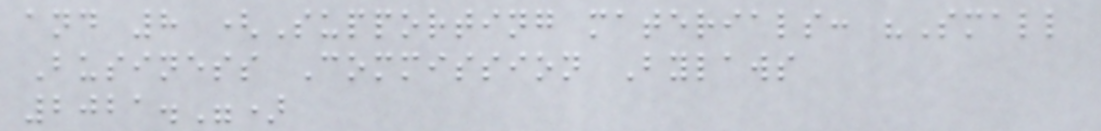and 8 (Supporting materials: "Small
Business Commission Bylaws
2021.")
